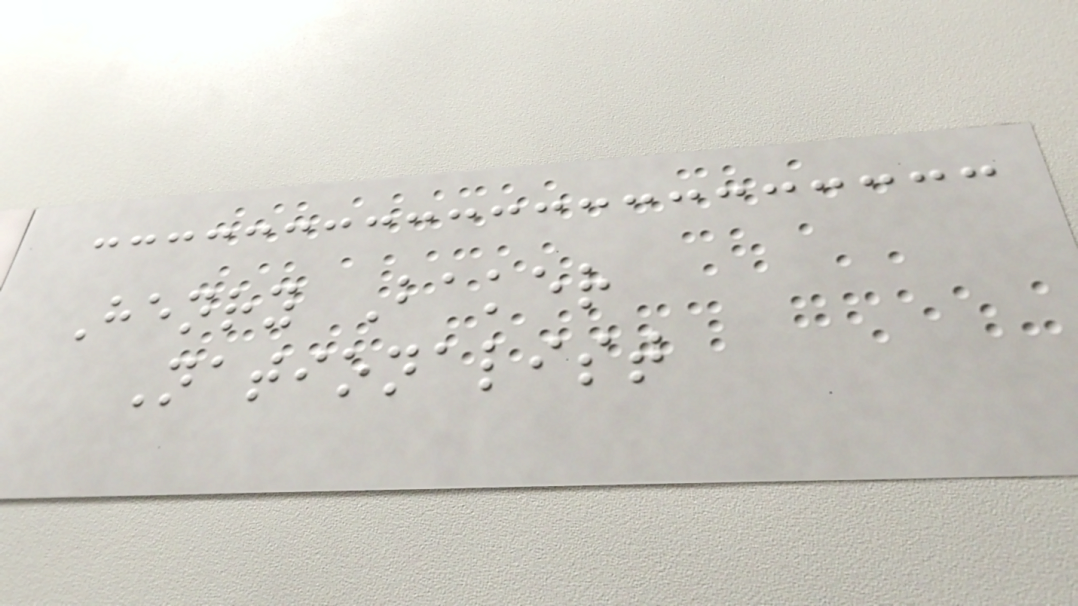Henry Baker
Nationalist
